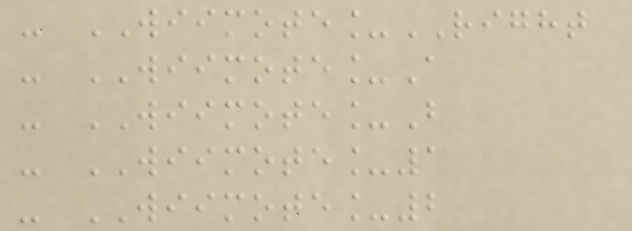- WIIMOTE_RIGHT
- WIIMOTE_A
- WIIMOTE_B
- WIIMOTE_1
- WIIMOTE_2
